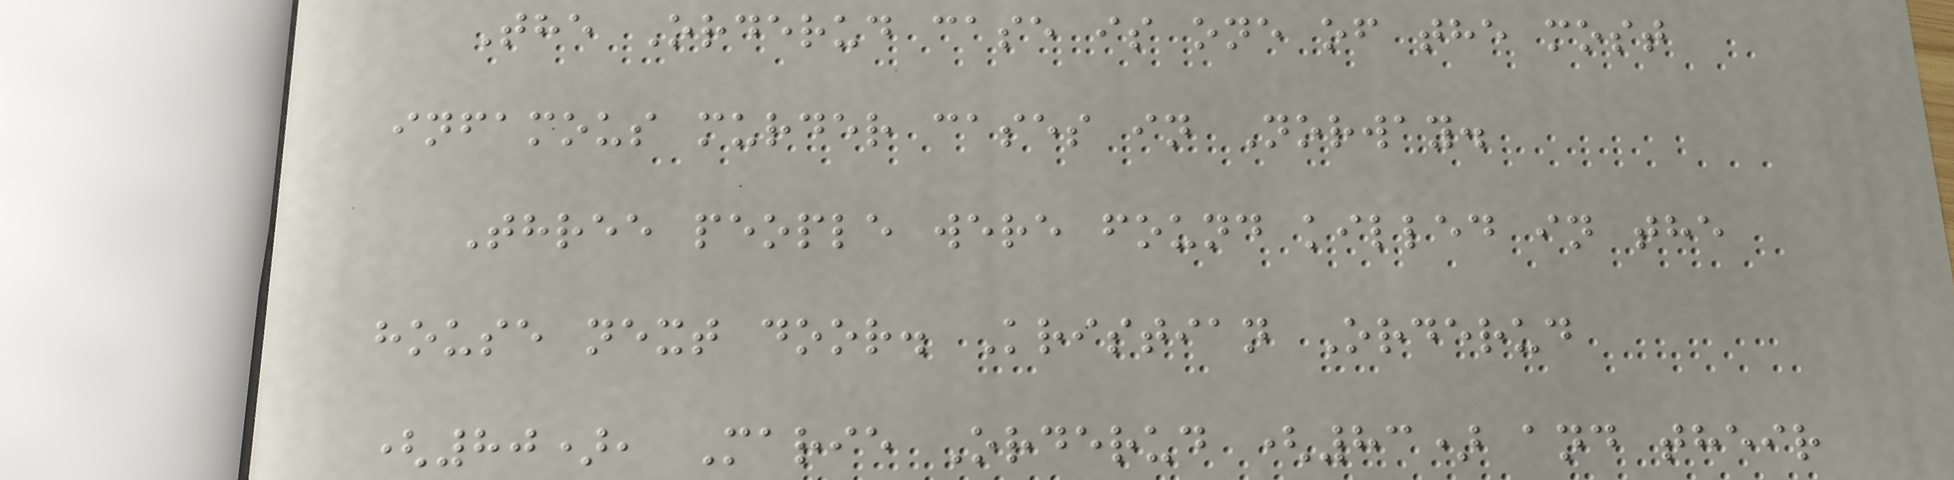The Orderud case is one of the most
infamous murder cases in Norway.
Three people were found killed in the
house next door. Kristian Orderud
(80), Marie Orderud (83) and their
